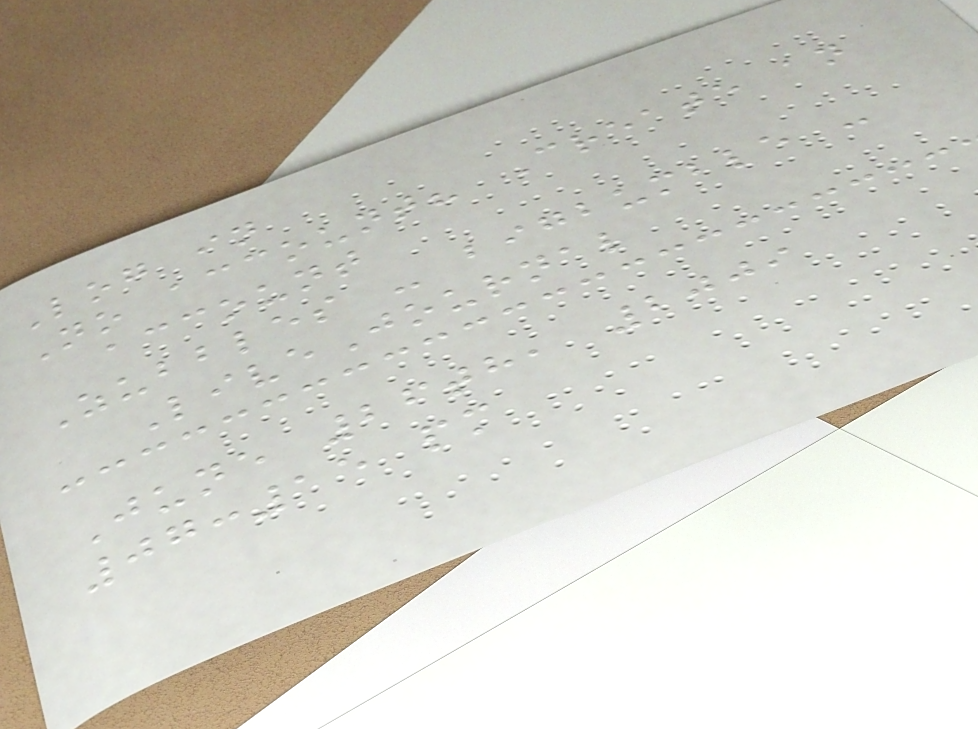Log in
No account? Create an
account
Zubbles - bigbumble -
LiveJournal
June 26th, 2009
07:15 pm
